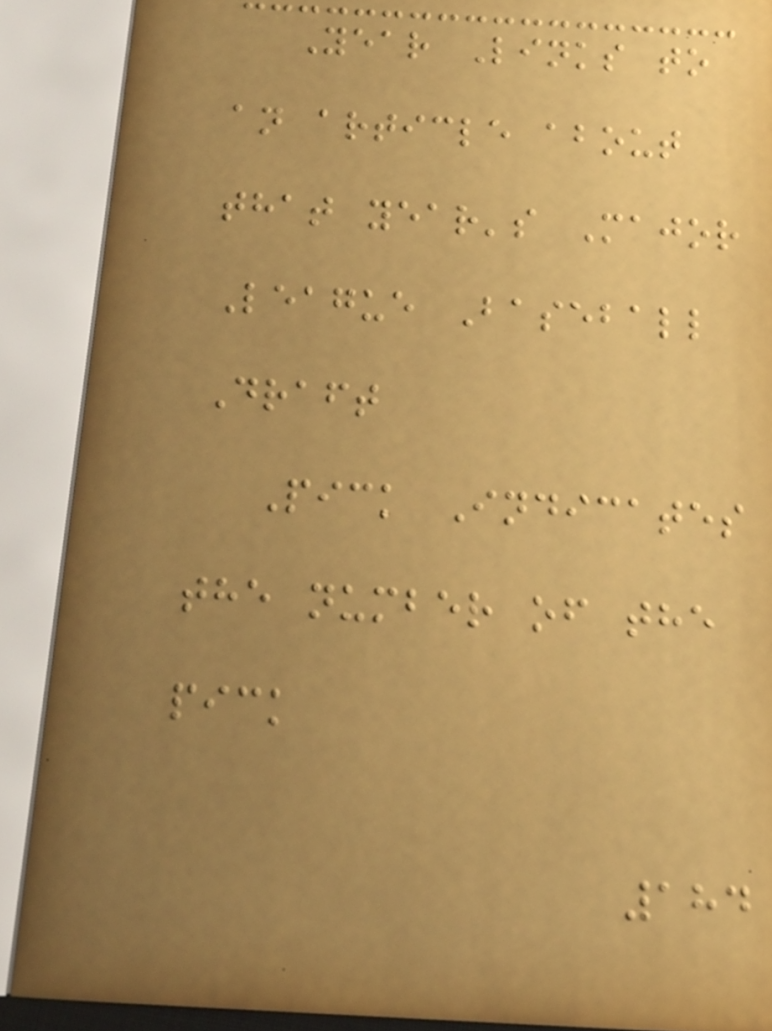Year Links to
an article about
that year's Major
League Baseball
Draft
Pick Indicates
the number of the
pick
184
